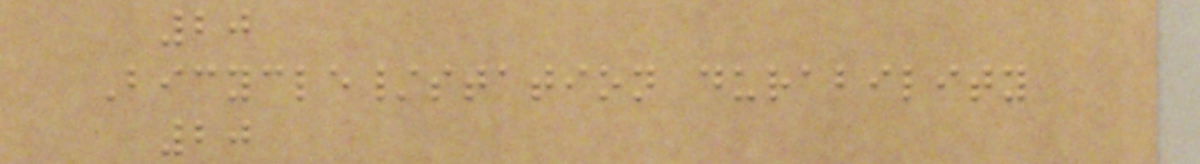20
Bicycle/station durability
20
